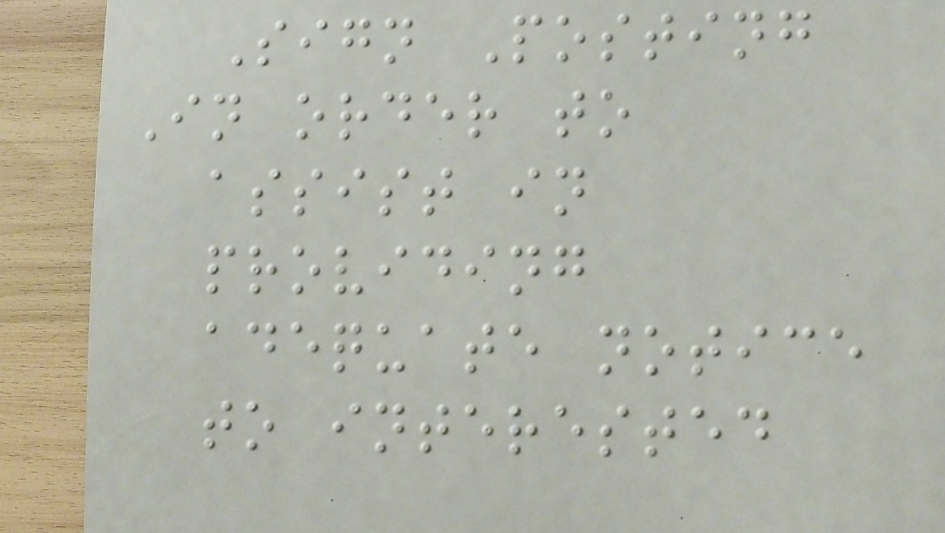Sign Posting
In order to
assist in
providing
adequate notice
to interested
